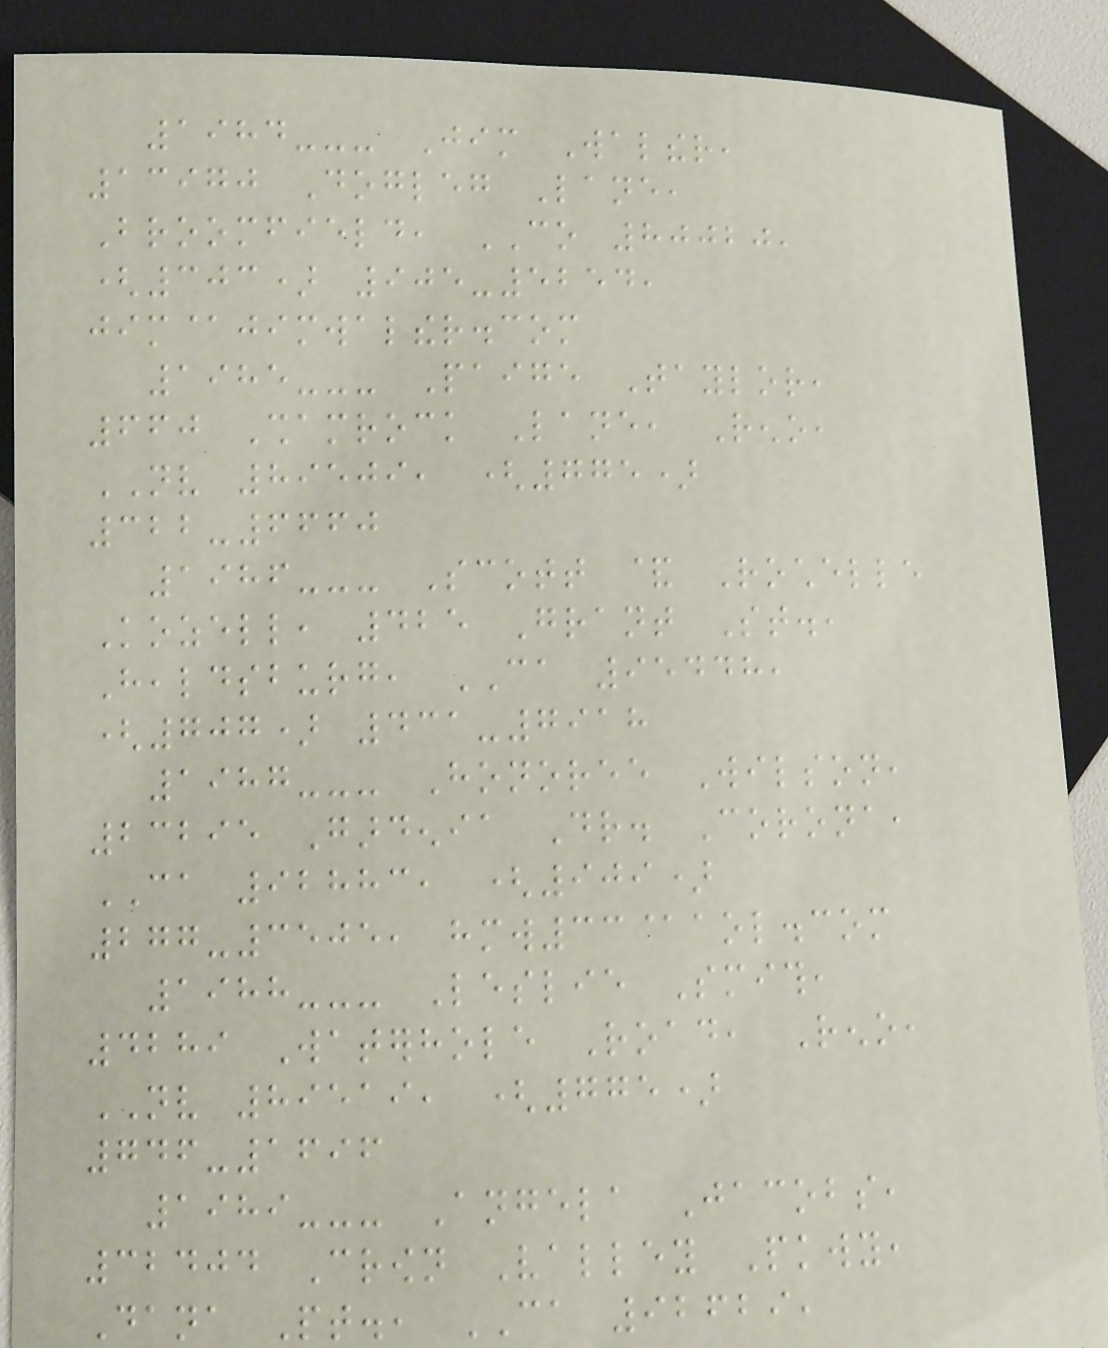1984--- Jim Walther,
13970 Dogleg Lane,
Broomfield, CO 80020,
(303) 905-5254,
jim@jimwalther.com
1985--- Paige Taylor,
660 Shamrock Lane, Reno,
NV 89509, (775)
322-6660
1986--- Scott & Rochelle
Kozell, 425 Grant St.,
Healdsburg, CA 95448,
(707) 431-7918
1987--- Honoree Wilson,
23295 Gardenia Dr. Corona,
CA 92883, (909)
277-3505, hmw33@aol.com
1988--- Leslie Smith,
4289 Waterhole Road, Reno,
NV 89519, (775)
746-1696
1989--- Angela Jacobs,
32404 Crown Valley Pkwy,
Dana Pt., CA 92629,
